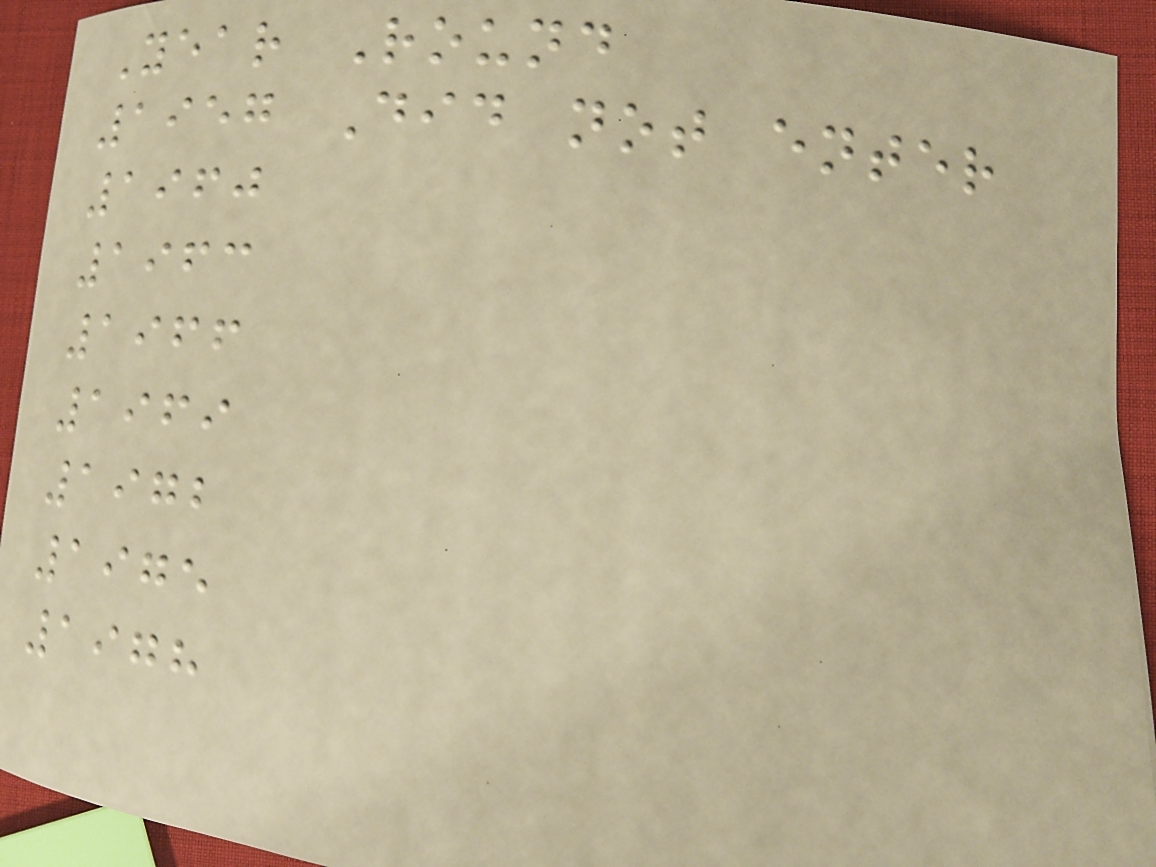Year Round
1957 Did not enter
1960
1963
1966
1969
1972
1975
1978
